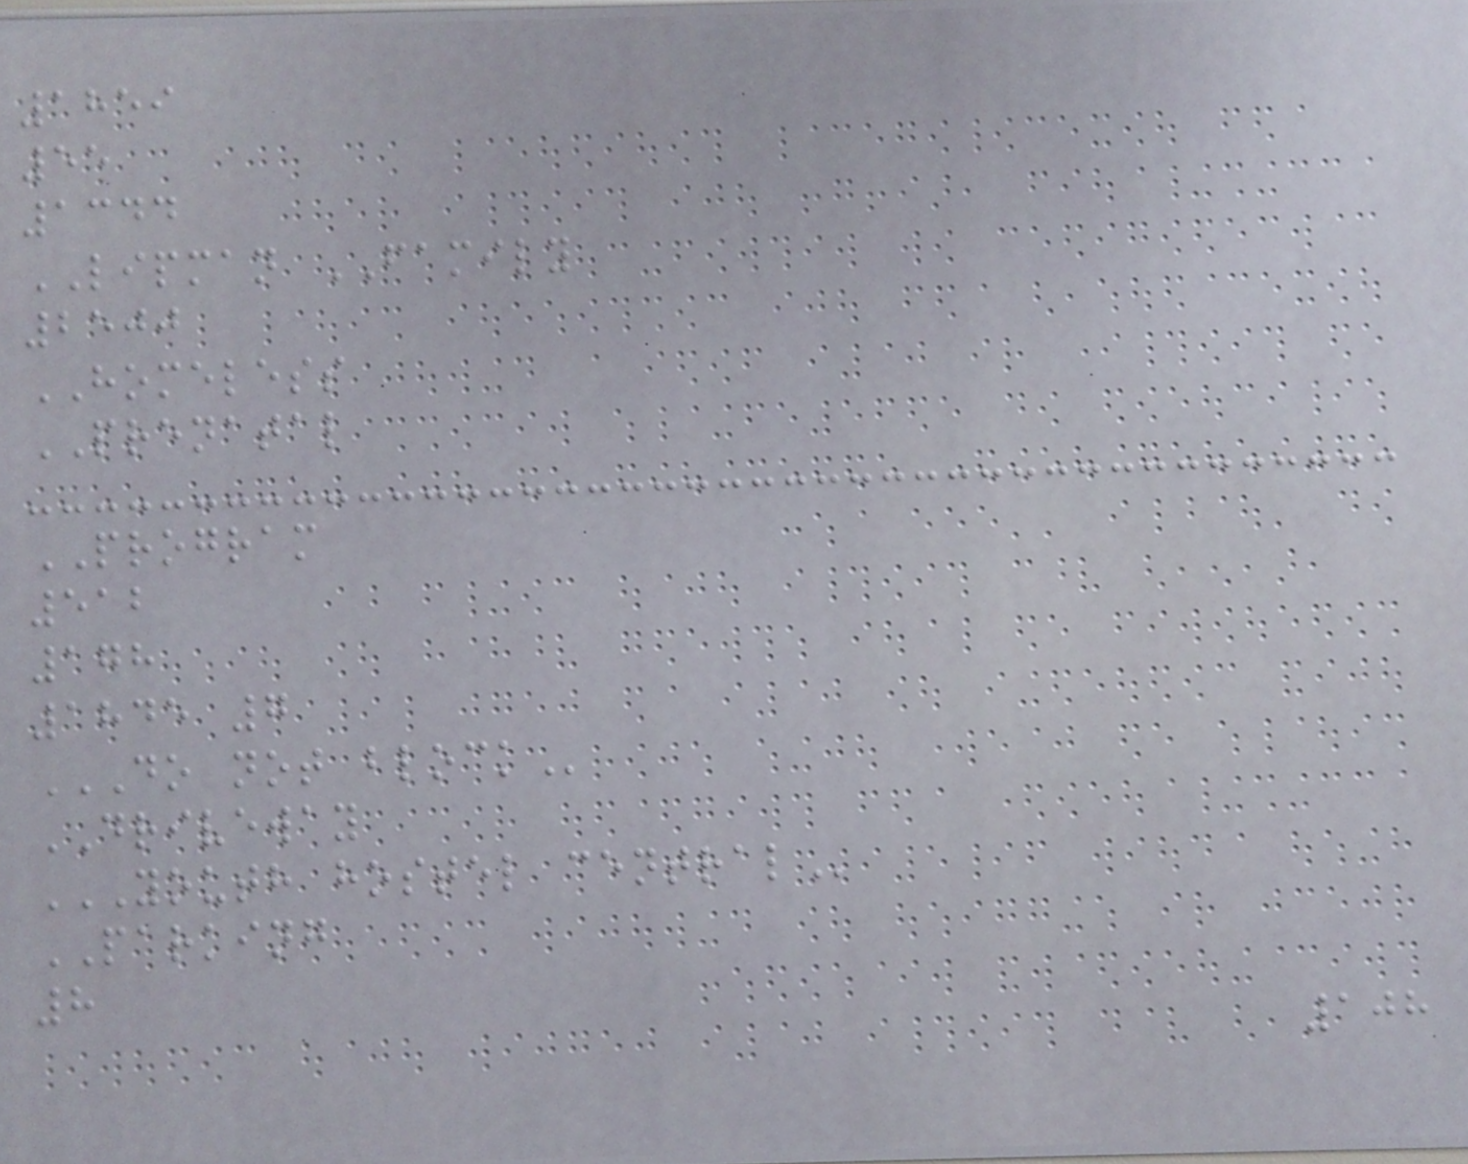1859
55
1344
LIPMAN FAMILY
2500
HOMELESS
PRENATAL
PROGRAM
512
178
1845 7
DO NOT BLOCK
DRIVEWAY
YOUTH HOSTEL CENTRAL
PARKING
8
108
